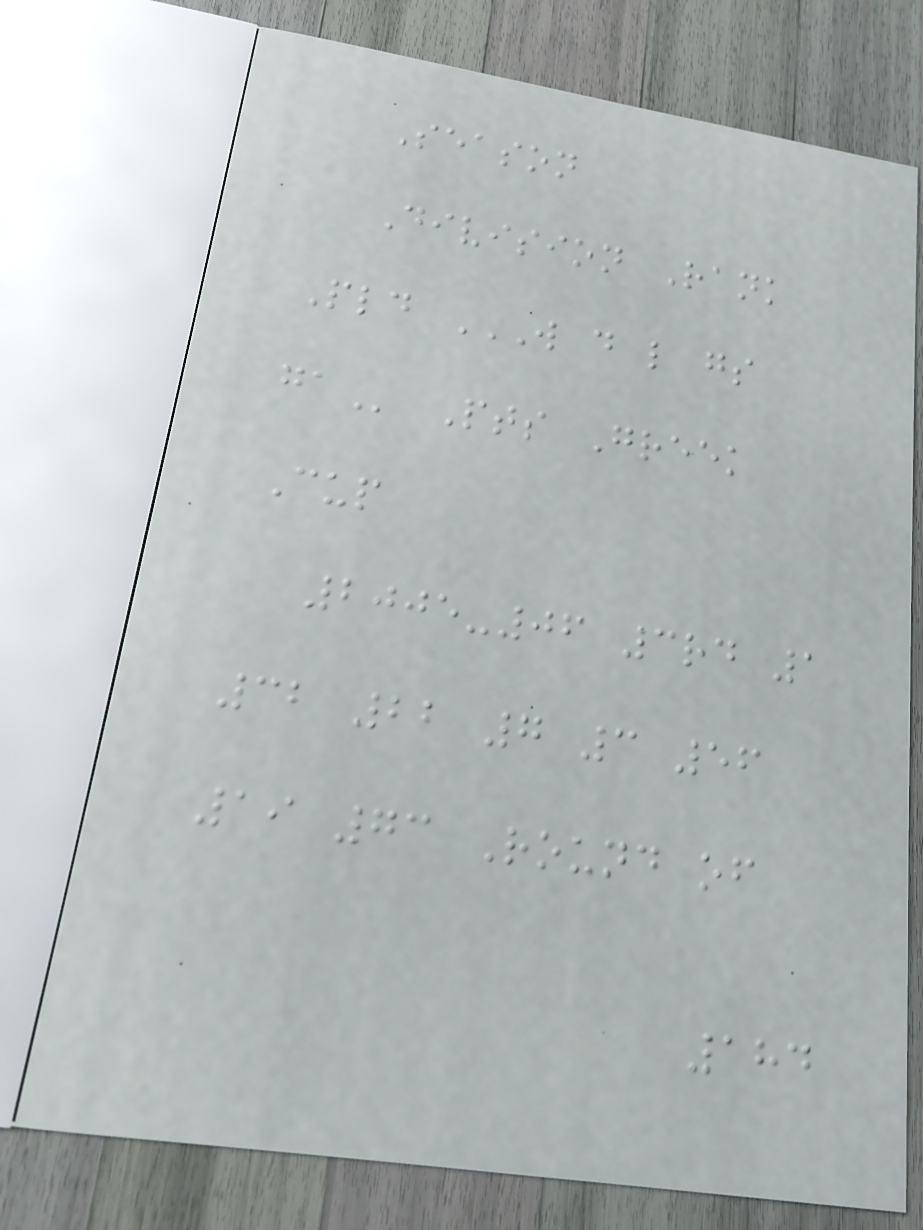Season
Division Rank
Pld W D L GS
GA Pts Greek
Cup
2005-06 3rd 1
32 22 7 3 56
19 73 Round of
184
